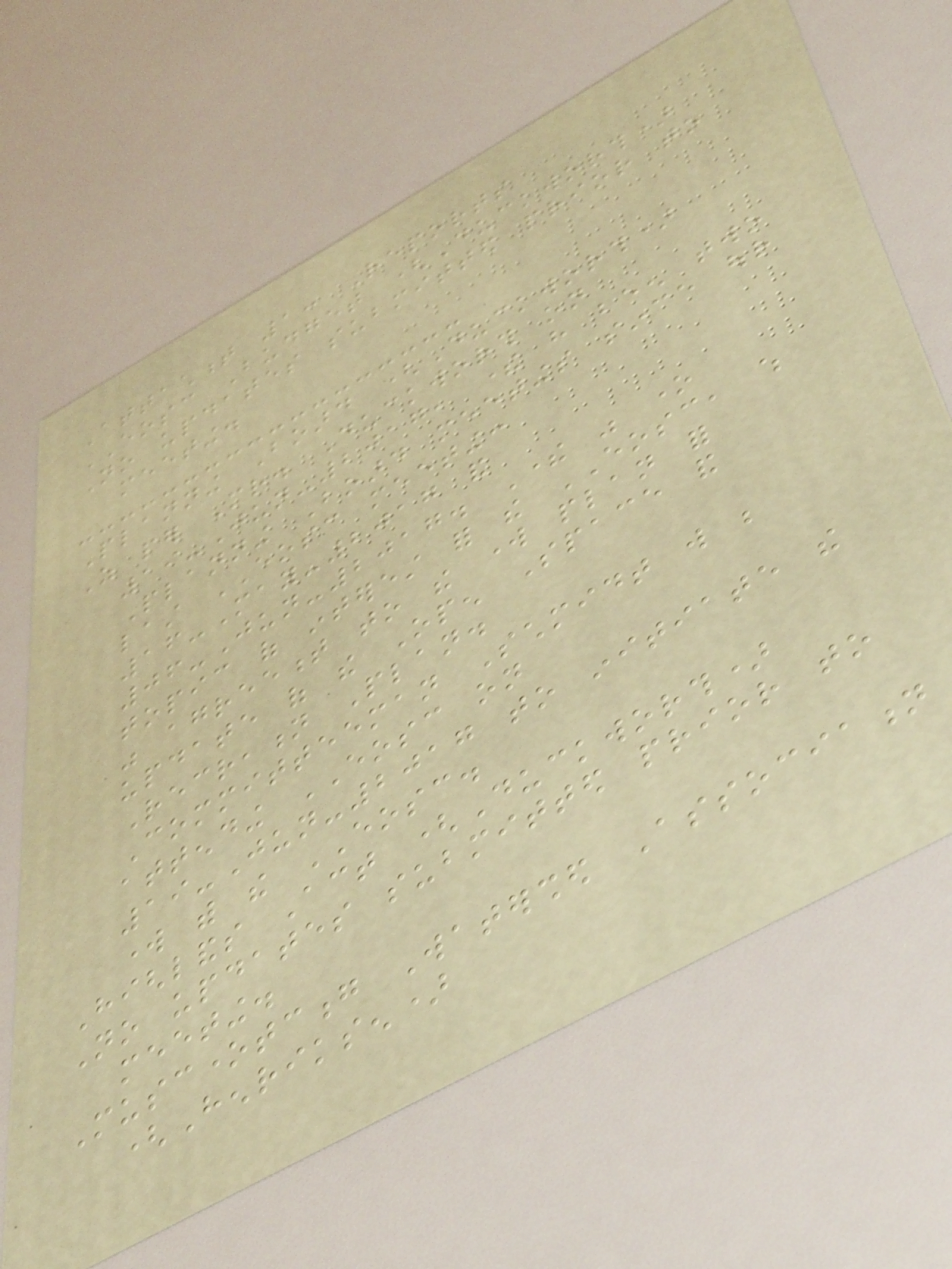Attachment 1: Reports
EOSC Budget (Duckworth)
No updates submitted prior to
meeting.
Planning Board (Duckworth)
As per Mr. Duckworth on
19-Jun-2017, there have been two
Planning Board meetings since our
last EOSC meeting:
16-May-2017 and
06-Jun-2017. There was one
topic of interest for the EOSC, which
was agreement to the work plan for
update of the Open Space and
Recreation Plan.
Committeeman Schmidt will be
attending EOSC on
19-Jun-2017 to initiate the
work with the EOSC.
Highlands Act (Duckworth)
No updates submitted prior to
meeting.
Musconetcong Watershed Association
(Henriksen)
